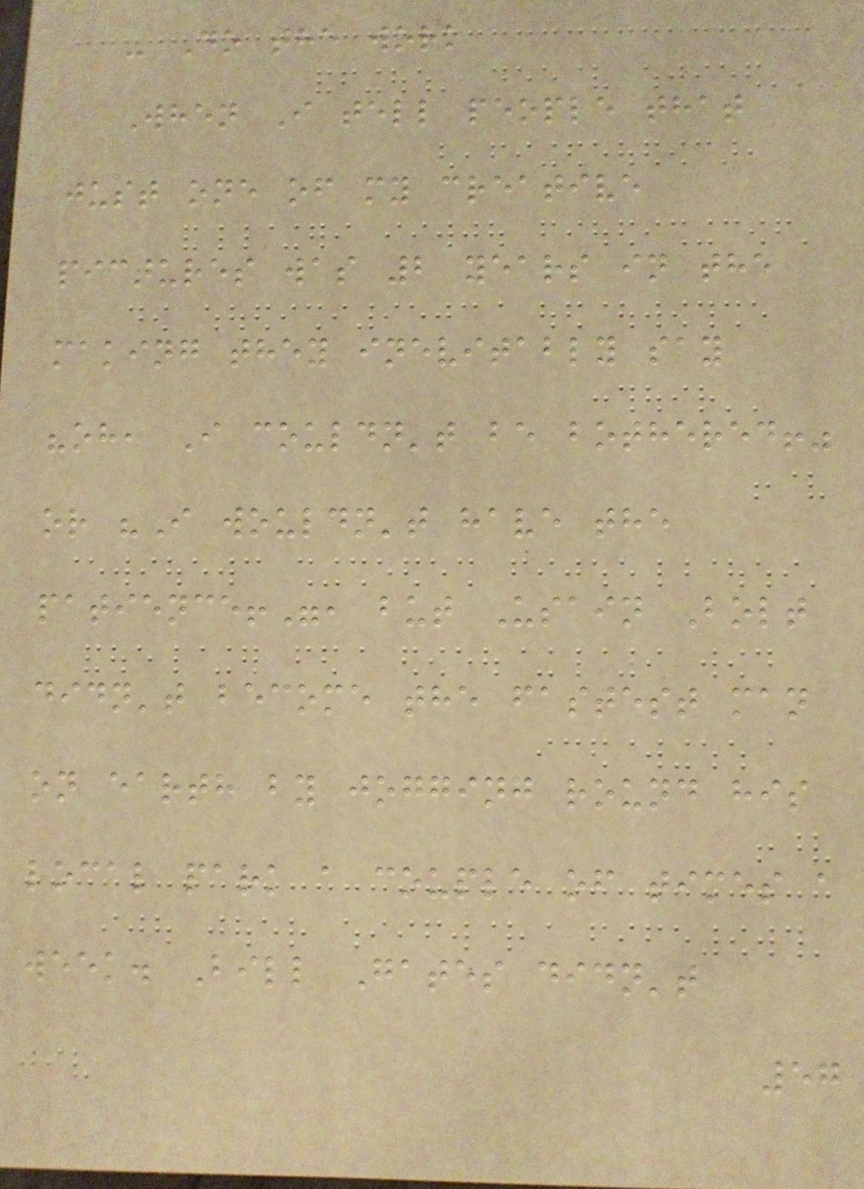- Do the work
When I tell people that
just one of my creative
pictures was 2 years in the
making they inevitably say
"oh, I couldn't be bothered!"
or "I wouldn't have the
patience!", but Usain Bolt
didn't become the fastest man
on earth by jogging round his
local park a couple of times a
week. Bill Gates didn't
57
